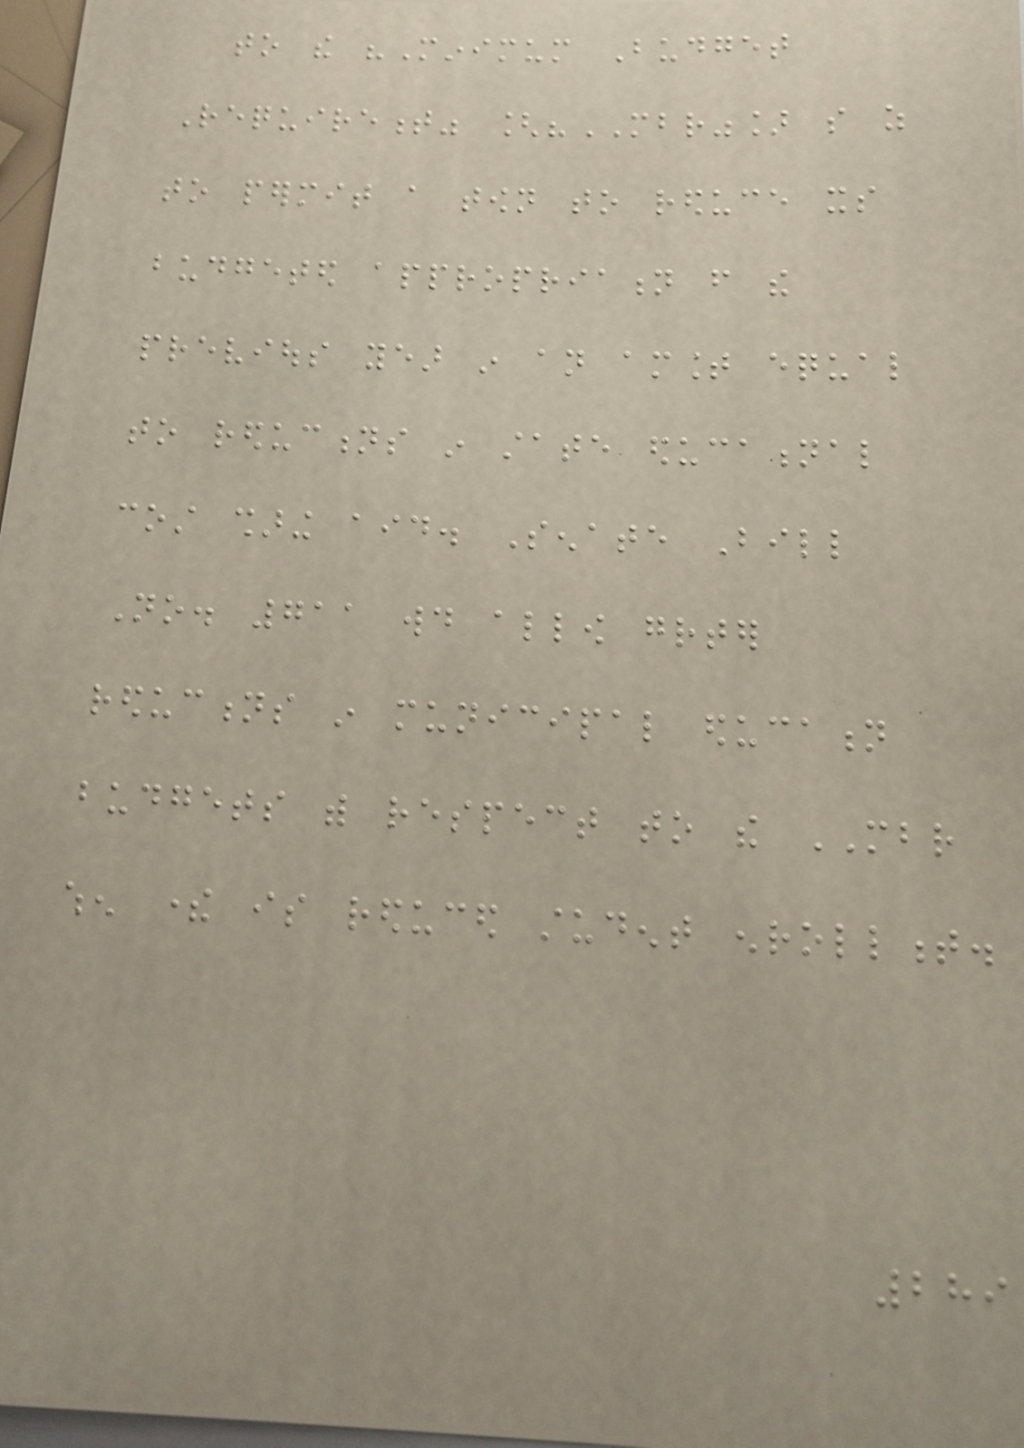to the "Minimum Budget
Requirement" ["MBR"] so as
to permit a town to reduce its
budgeted appropriation from the
previous year in an amount equal
to reductions in state educational
cost sharing aid. Senate Bill
No. 711 would allow greater
reductions in municipal education
budgets with respect to the MBR
when there is reduced student enrollment.
289
